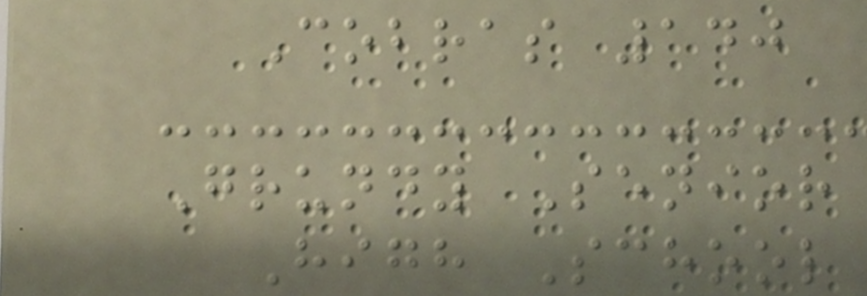Cobras 140
Grundy Senior
High School
